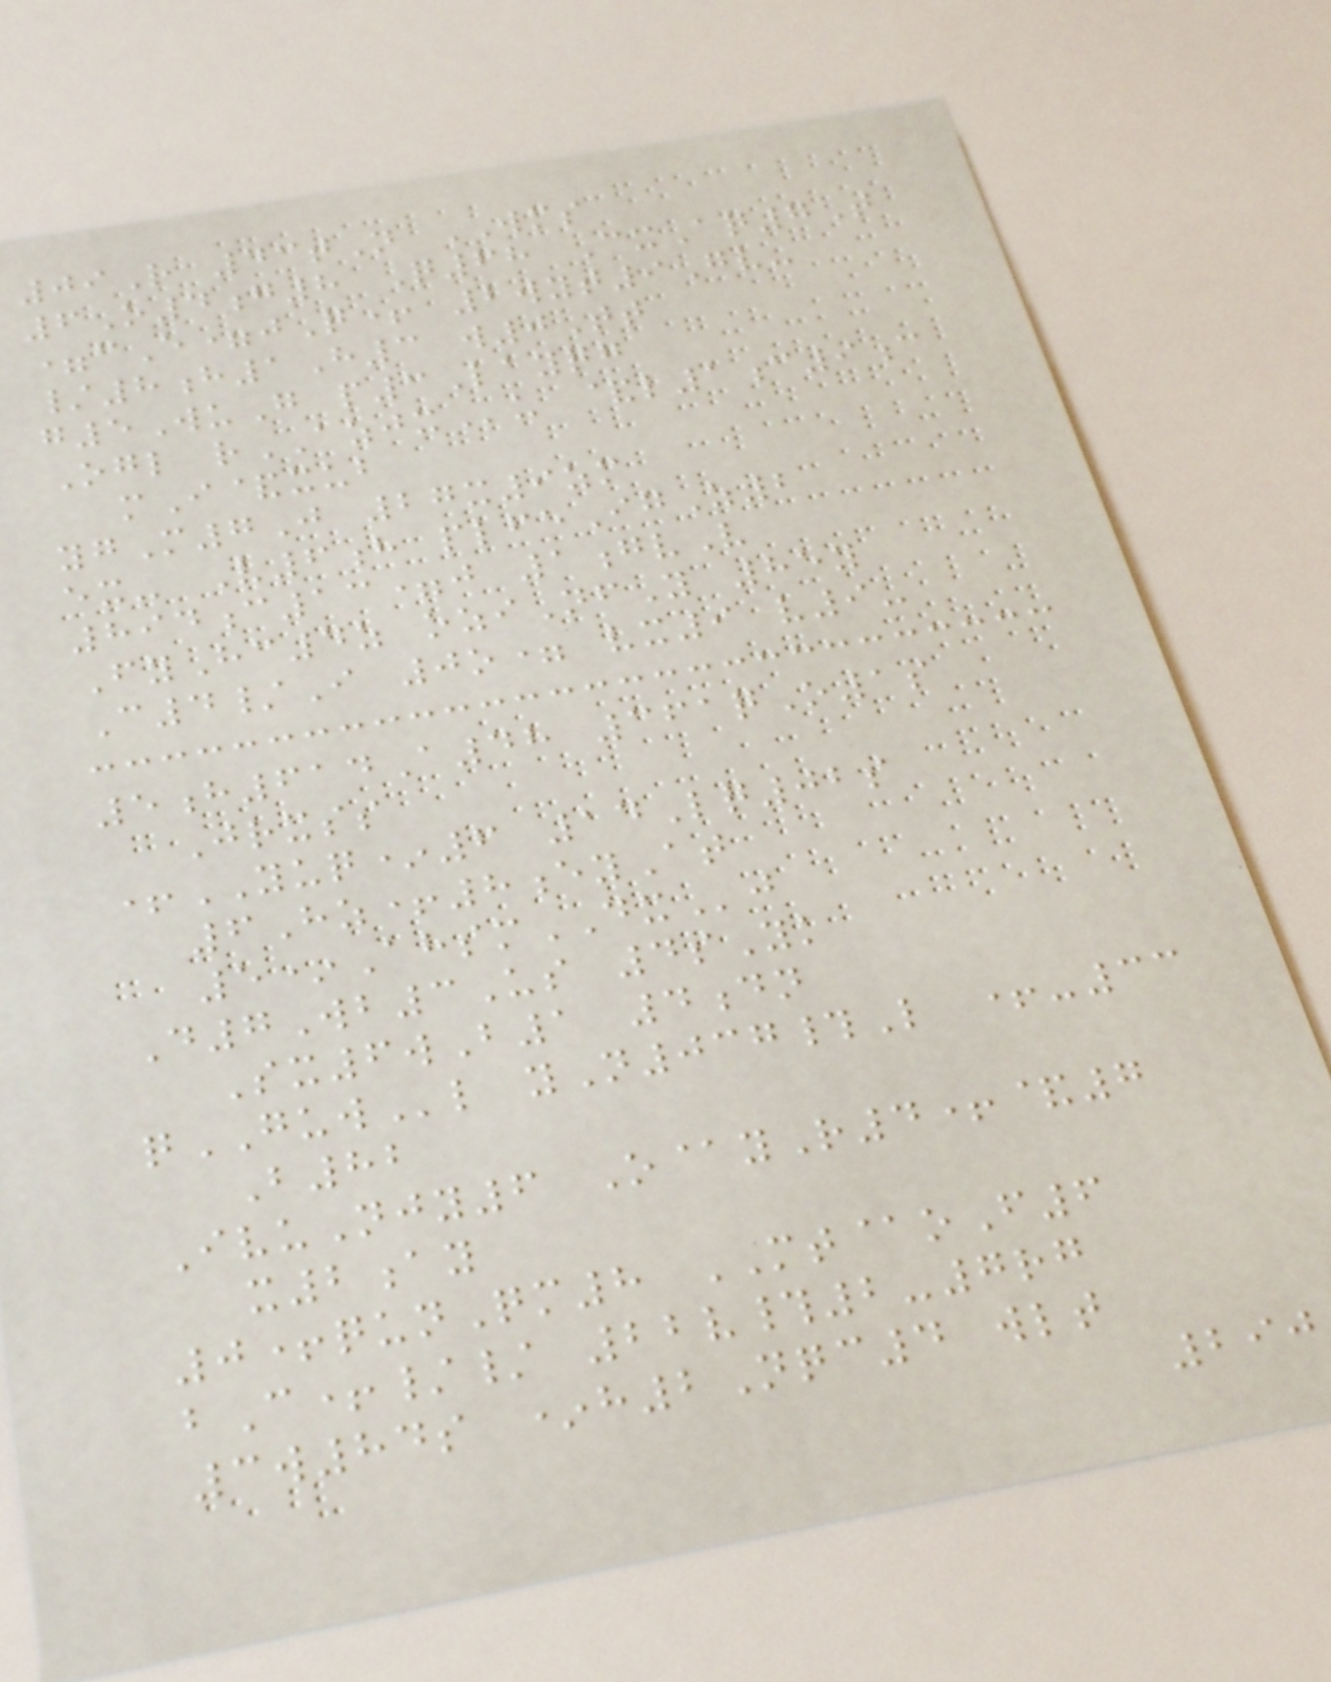09R 43tN WMS
6O4g8 Q68 CxAq7T
=cE=jQ+ 2wyt9Gv-
/8h1H3 w0Tt
g5WuG p3Layqg
Ogl rAZJXu &l1c9c
mI&xub
ygM7J 27x9zm
ex- V6h plfeIgZ2
894c13=j 1gvV
FyHc4z oziNfY 85y
C4/I 0o= vx9 v9-
5h614A48 361qO1s
Jrxss
+YUQ*6 14Lq02s
6Hz+8eyAt
5*AhsmDXj
D7Wb3Us 4sYk
Sx6wB1 4dn
qGUWl yN037#L +-33
B82
IvuNjy6 O@yR4+&7
x2ay
0+qunQm8 MT@oF6
bC+// 22v#2-7rg
3w84s *h2Nqc4 wlt
290
